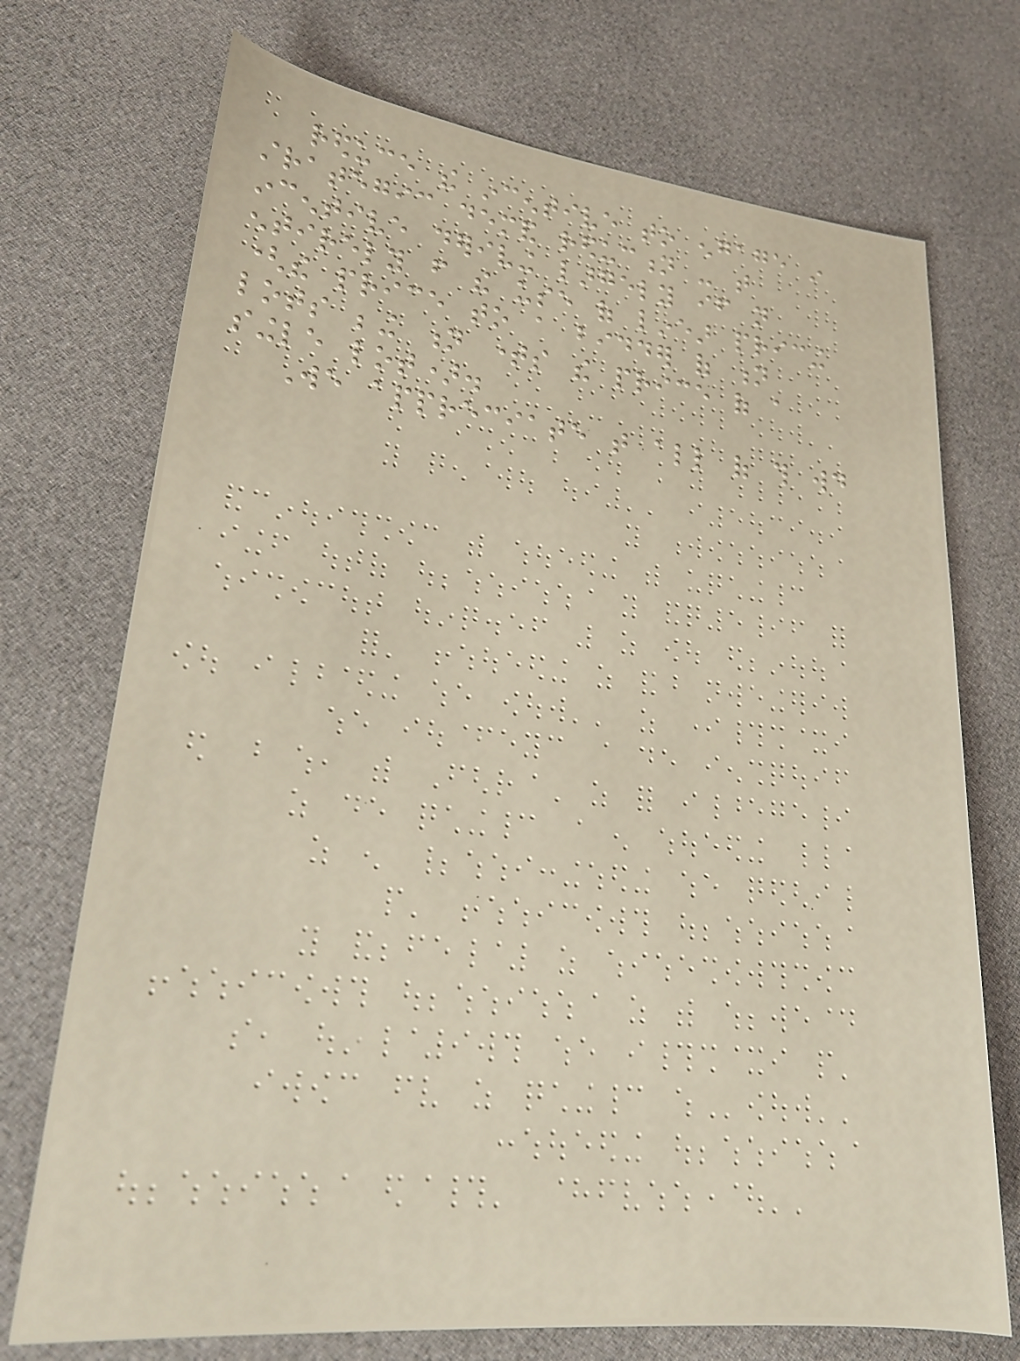reduce the incentive to engage in
strategic demand reduction - that
incentive deriving largely if not
entirely from the use of linear pricing
(the price to a bidder of n
lots being n times the price of a
single lot).
We appreciate that all of this would
